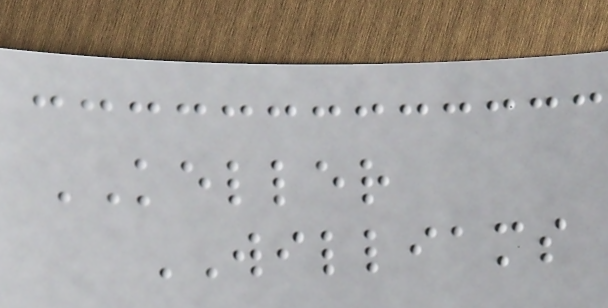KELLER
WILLIAMS
